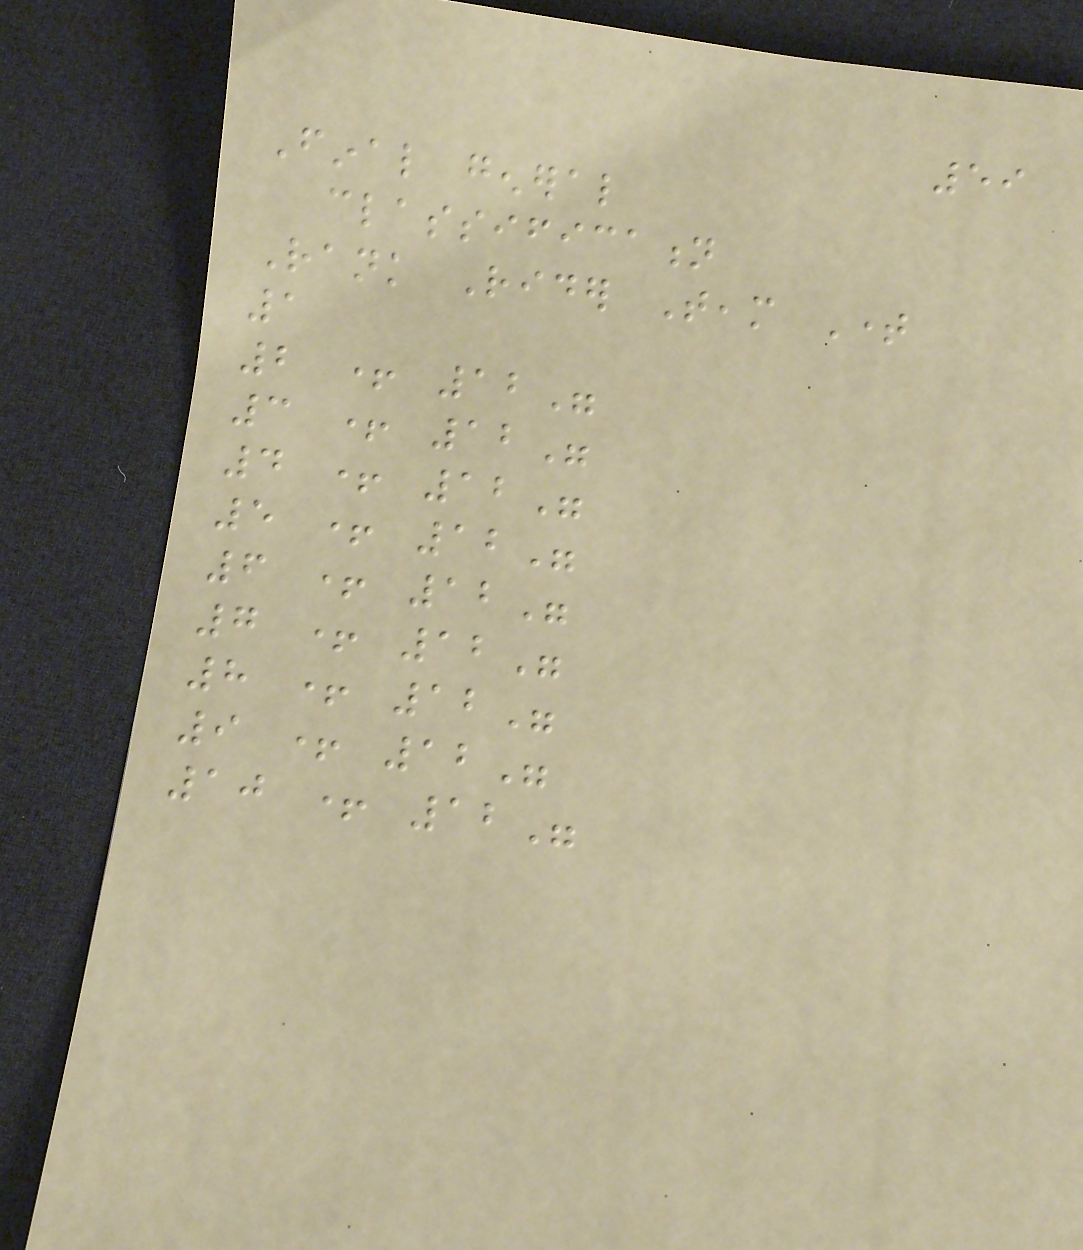59
Final general
classification
Rank Rider Team Time
1
2 + 12"
3 + 12"
4 + 12"
5 + 12"
6 + 12"
7 + 12"
8 + 12"
9 + 12"
10 + 12"
